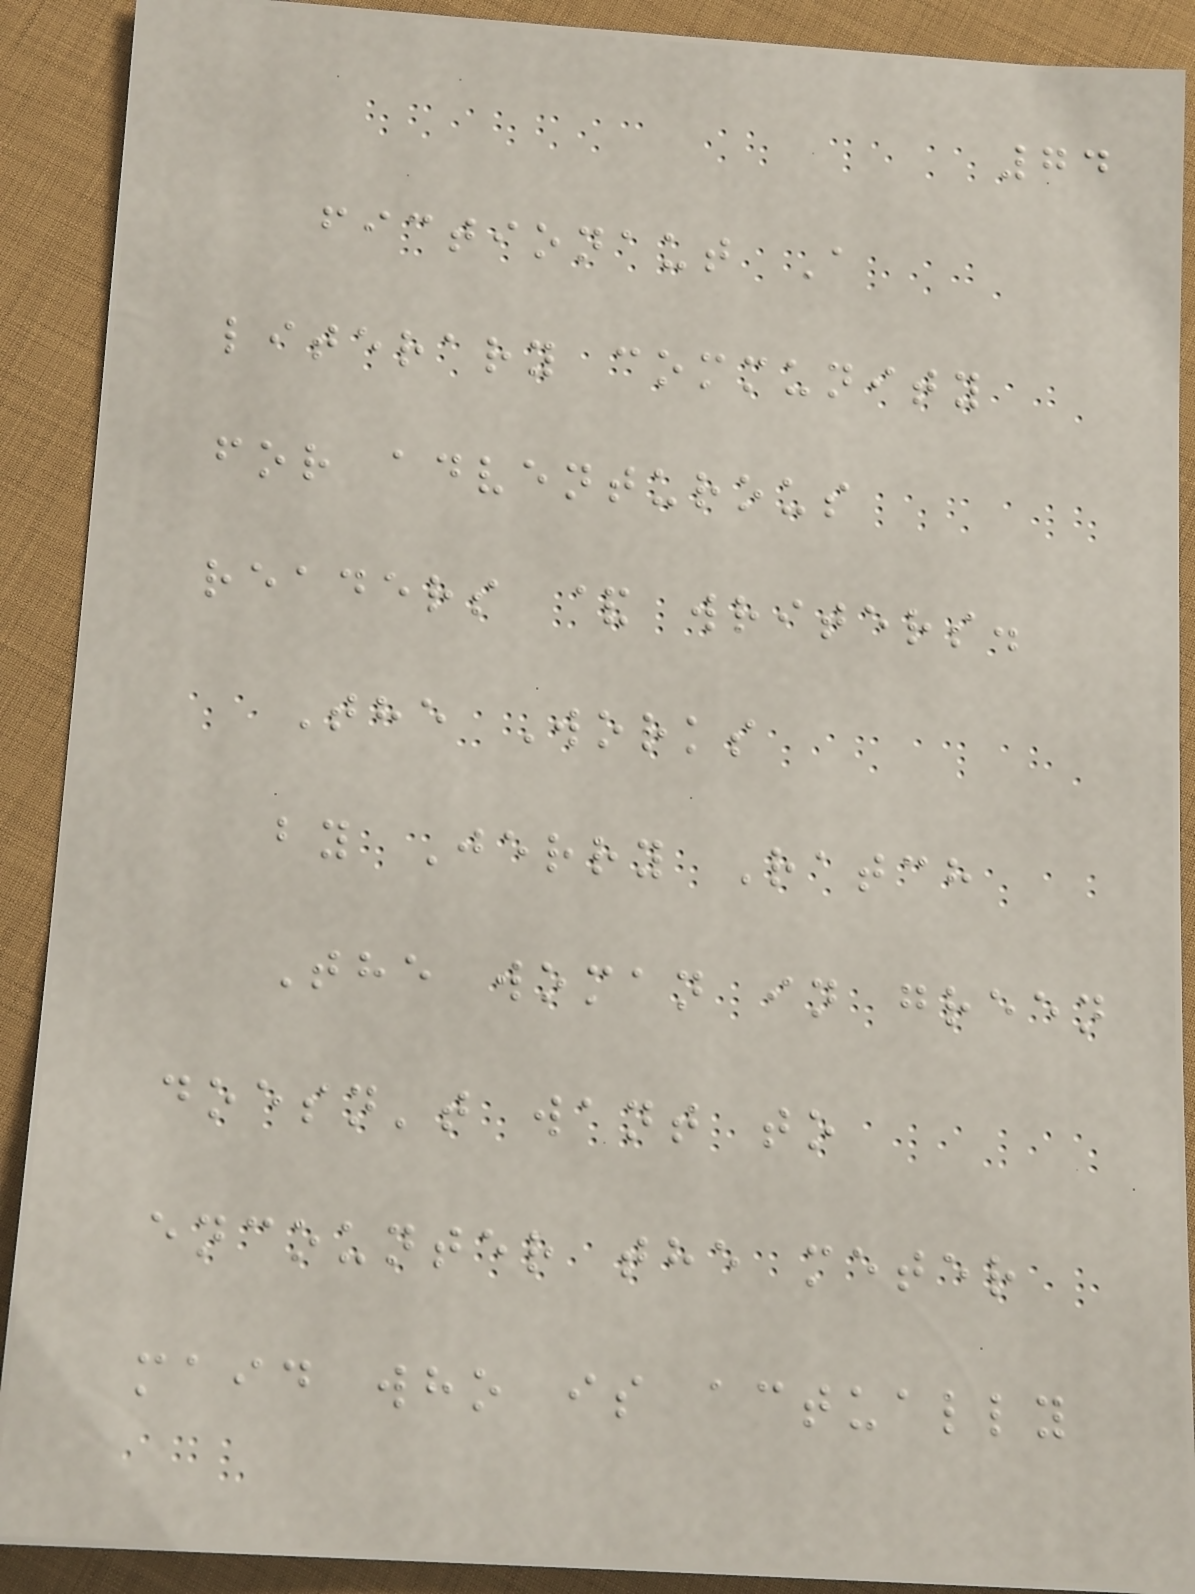74
fictionaut A
literary community
for adventurous
readers & writers.
The Works
by Jerry Ratch
The woman in green
doesn't want to
encounter the meter
maid who is actually
